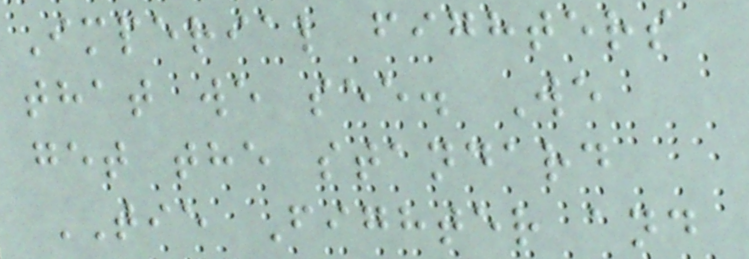Imperial fighters
that we see. We
get the standard
TIE Fighter and
